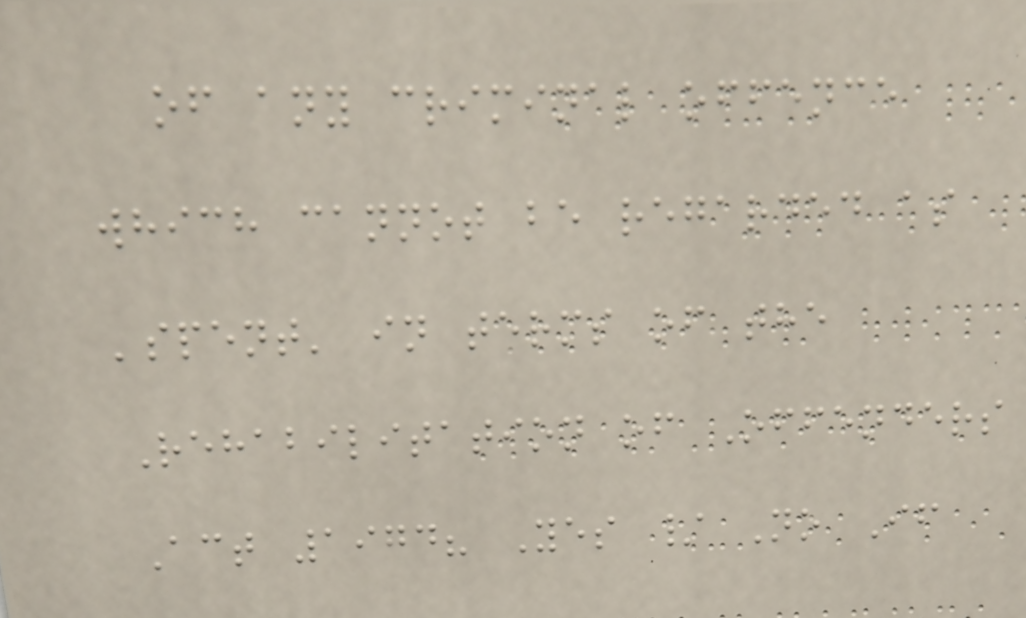of any criminal offence
which cannot be regarded as
'spent' in terms of the
Rehabilitation of Offenders
Act 1974? Yes / No If
